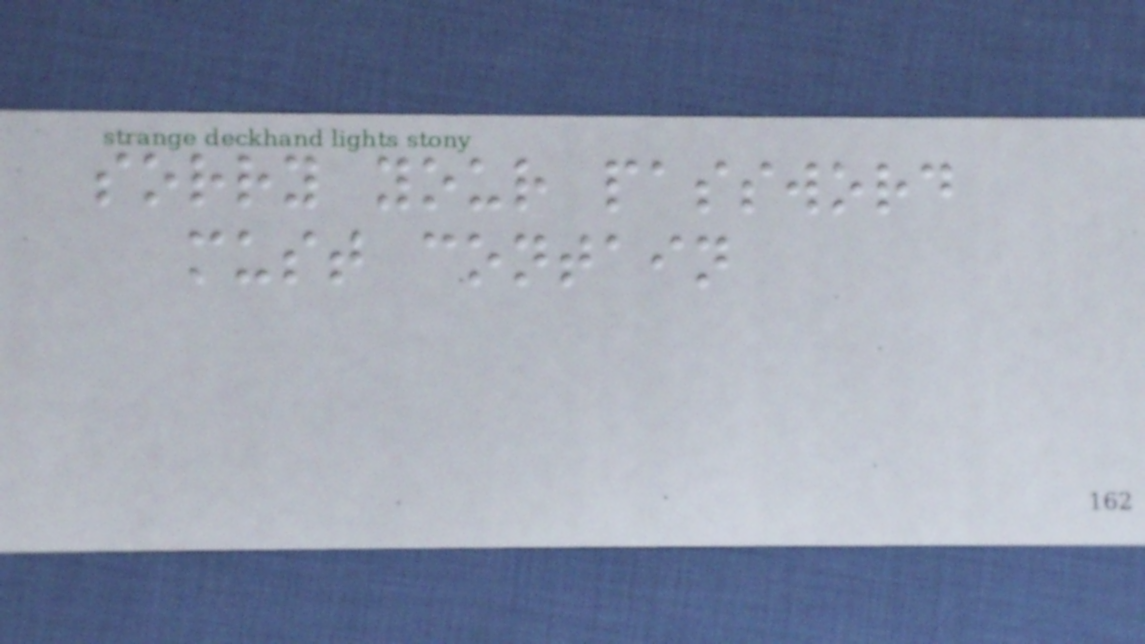sorry your password
must contain
